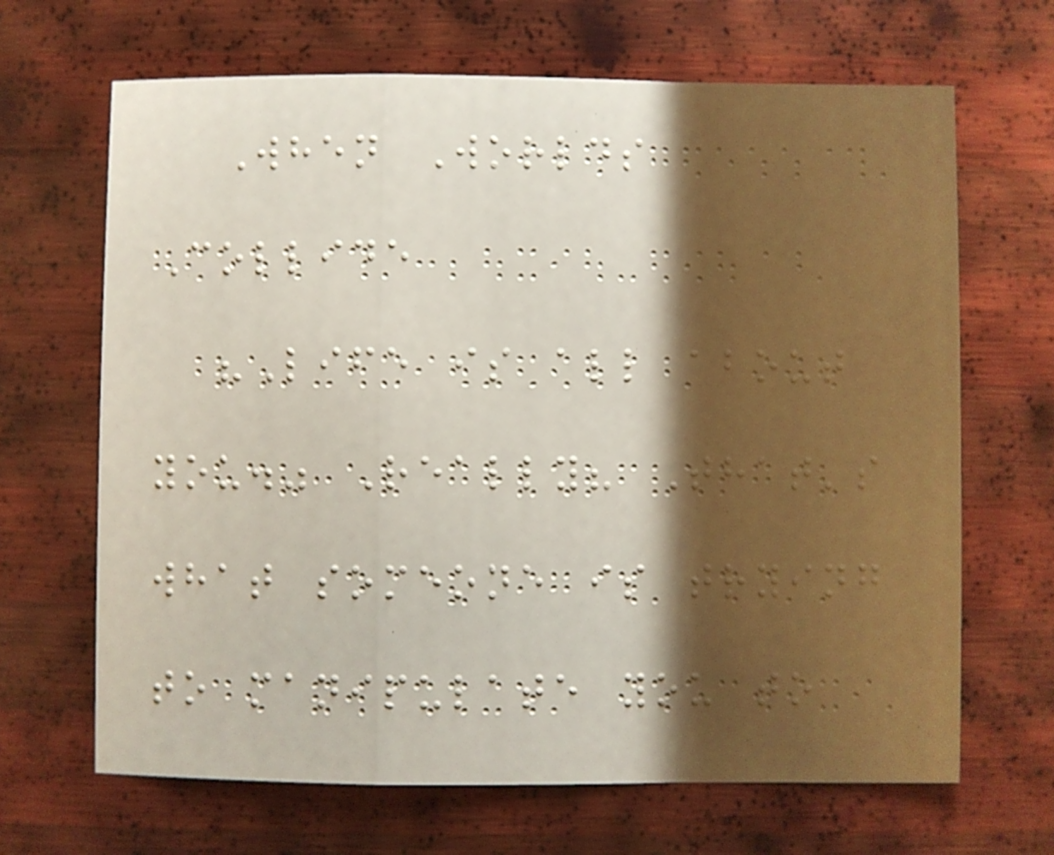When Worlds
Collide
"Life is all about
you." Really? That's
what someone is trying
to manipulate you to
